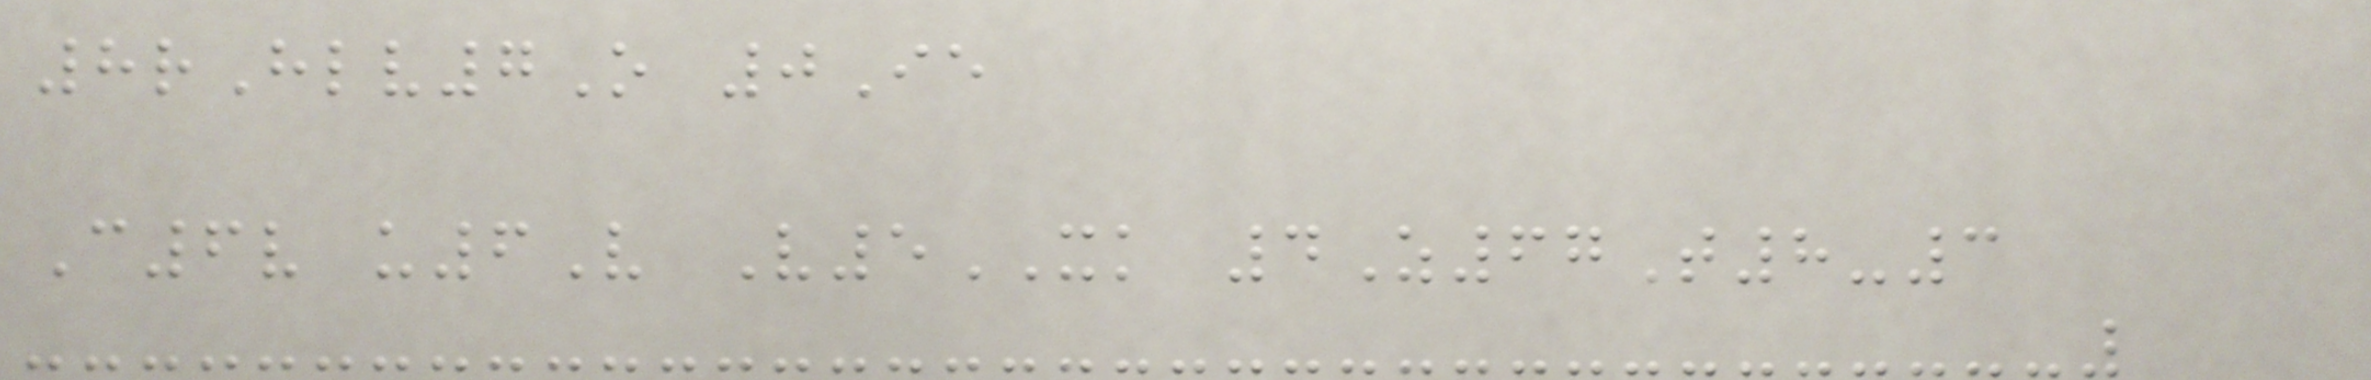8rHlv7O 0Ie
C6v u6V V5XK 4Z67T8-3
